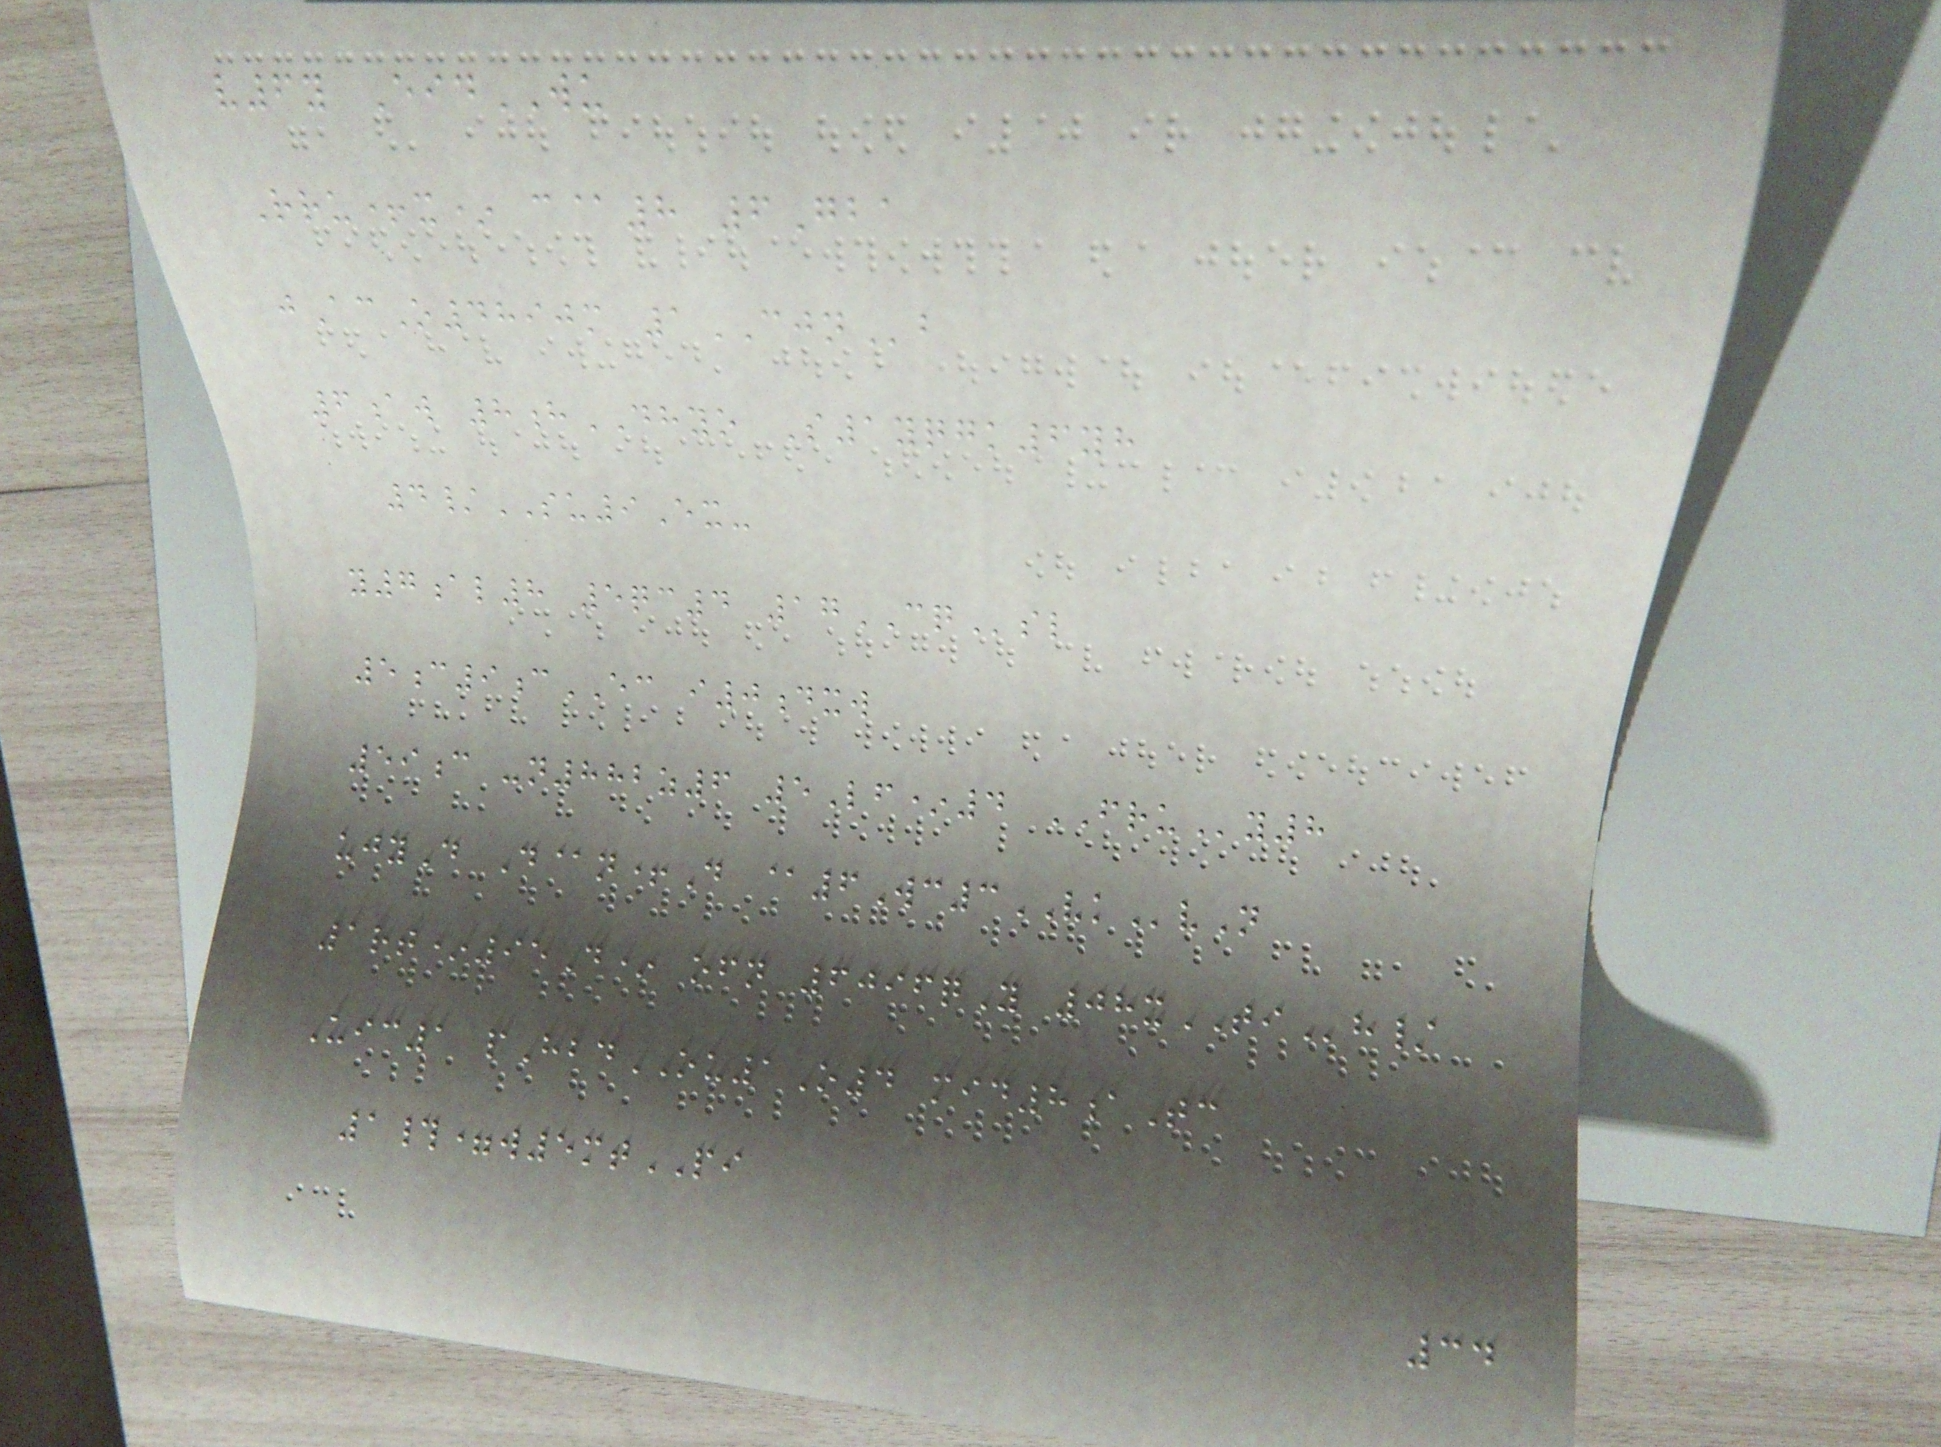v6y EidWU
Rru+x* c@8 6Gba
jAcO4890m 1CJNb
6aw 8hDHYO S1yqgk6yh
4/SU9Ex-
y7al8 5qc4 17CQsl
5c9cEC i0dxw
59c -n882z6 5Lf*4 FRUy8
ujyD D@n+D @6Wc3VKvN
1rt*95D* ofn 6096qY 08xTIh/
Uic1 pHbdOU1O4 mid8aTc
1#=w5mtPI
34
